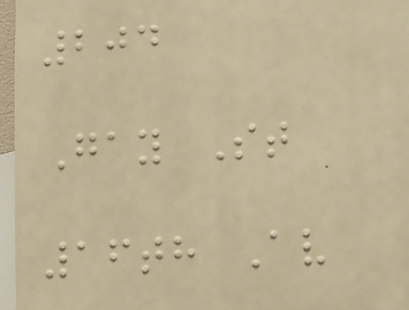204
Gay St
16th Av
